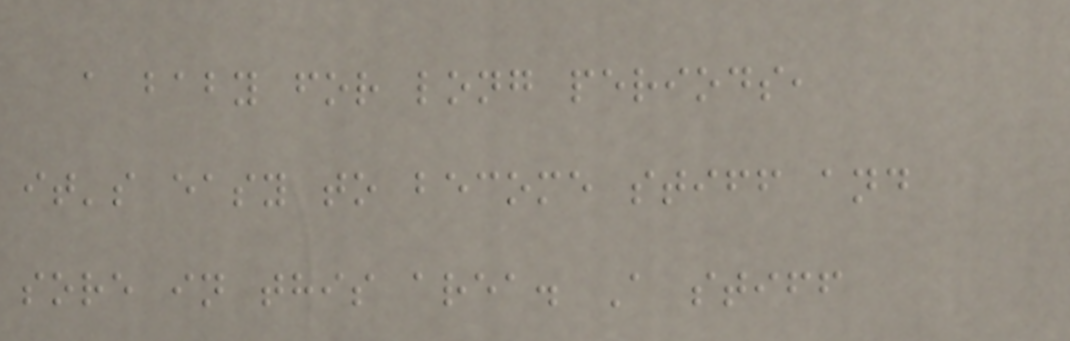a baby for long periods,
it's easy to become stiff and
sore in this area. A stiff
